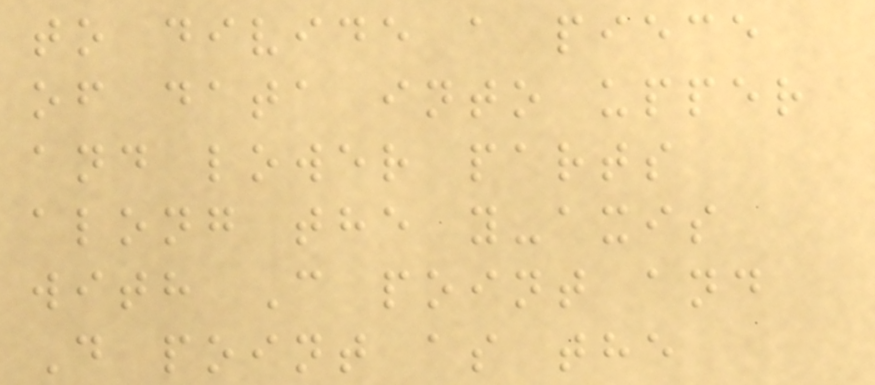to divide a piece
of data into upper
and lower parts
along the y-axis
with C point and
D point as the
